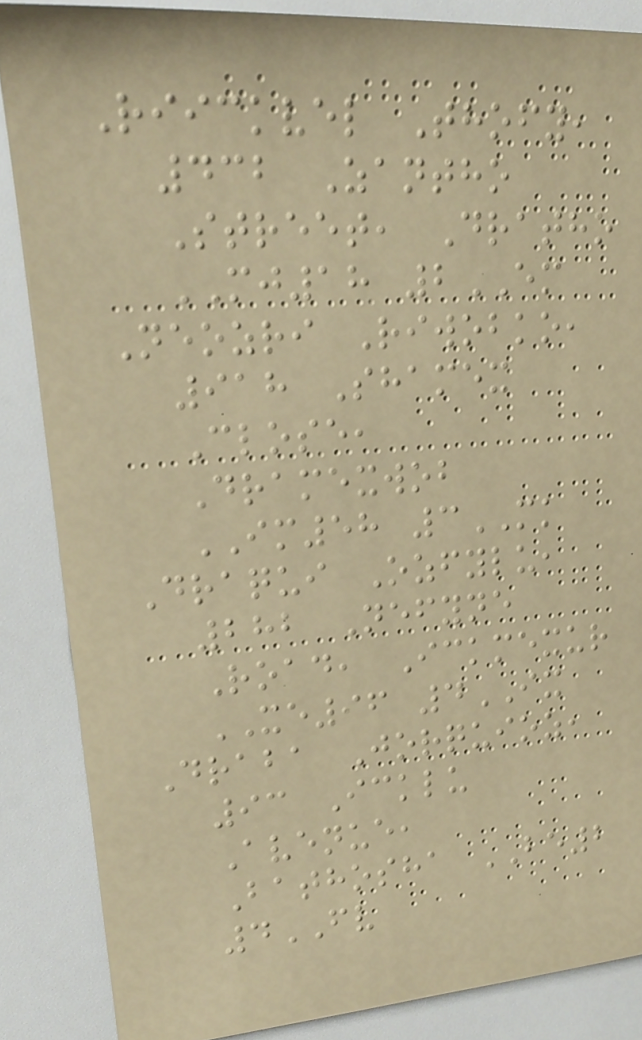Riickvel Thofy,
432 Zantho
Street, Dratho
MJ18 2EM
Neozri Riwobko,
918 Shamex
Close,
Dramexwob
IM58 3MK
Draqui Ozfylu,
282 Nefyne
Road, Ickmexur
XE96 4IX
Draba Jorquioz,
93 Icklu
Avenue,
Bathosha BE2
4FV
